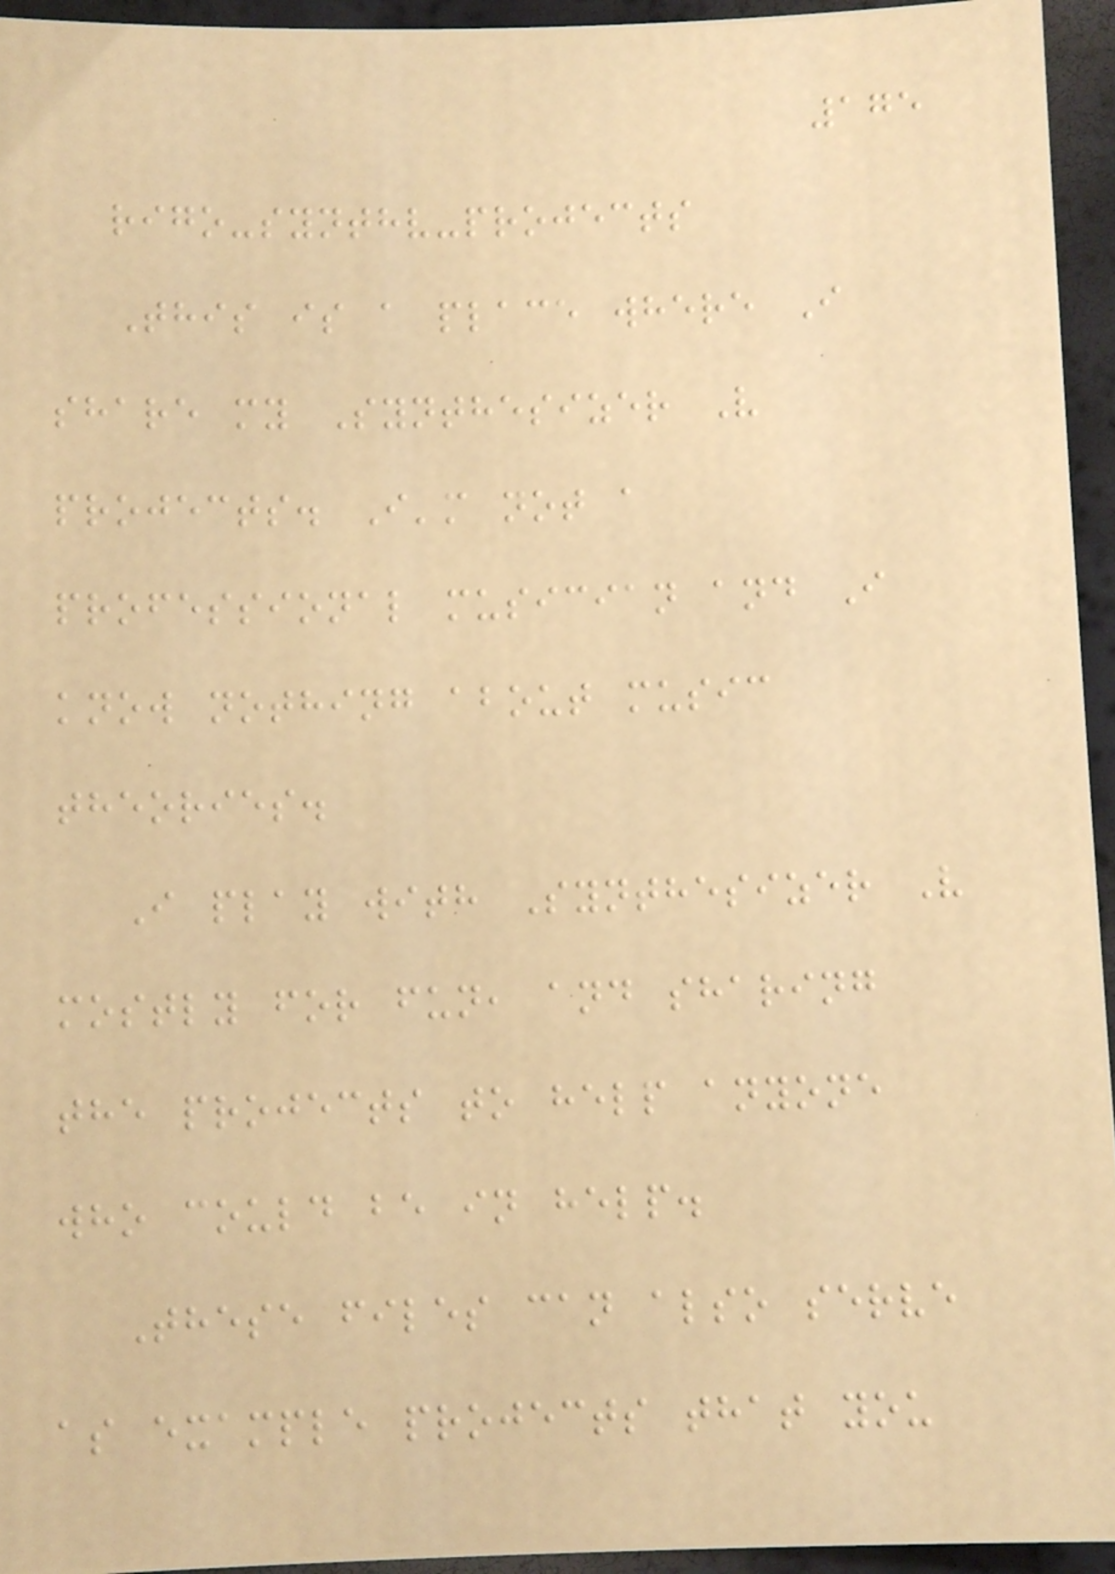175
rigo-synthv-projects
This is a place where I
share my Synthesizer V
projects. I'm not a
professional musician and I
know nothing about music
theories.
I play with Synthesizer V
mostly for fun, and sharing
the projects to help anyone
who could be in help.
These files can also serve
as example projects that you
